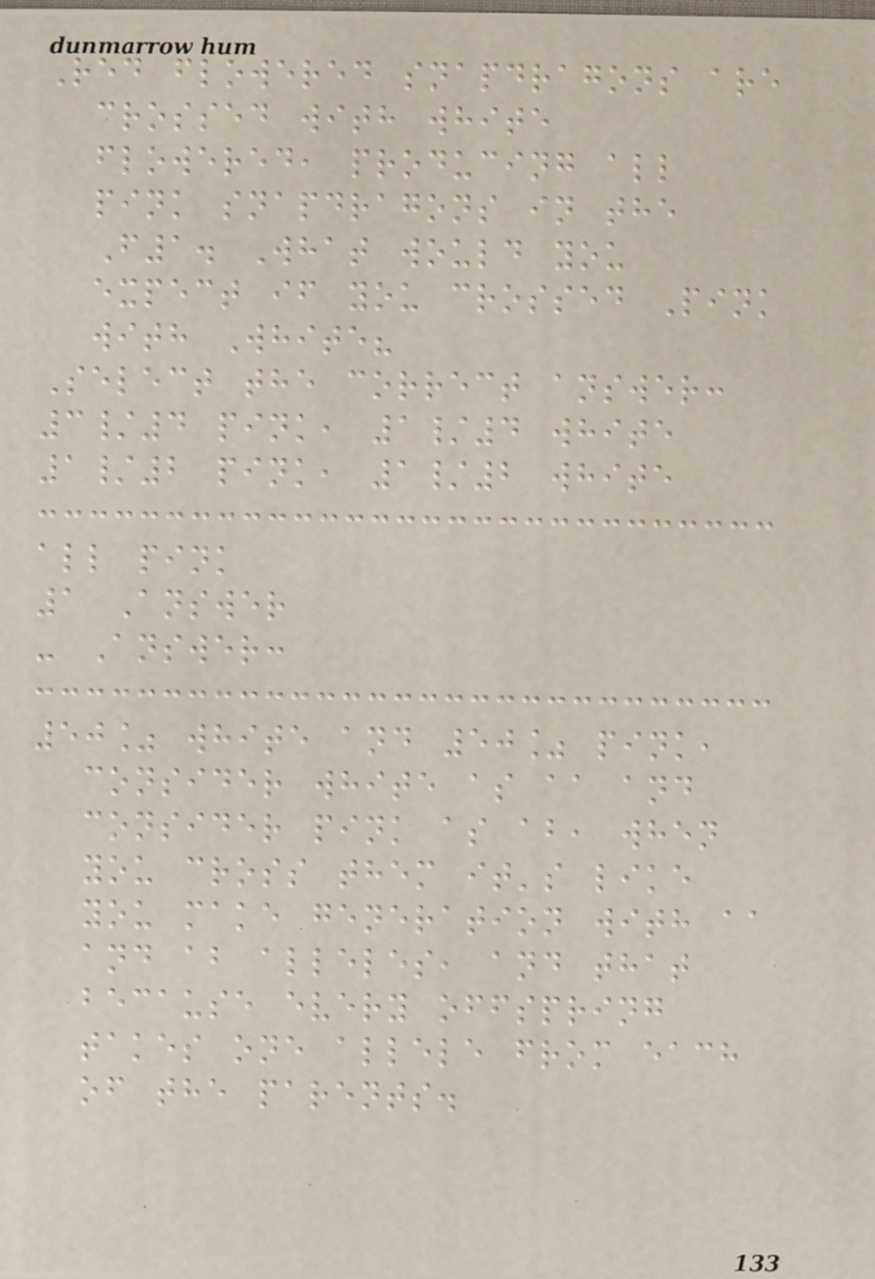Red flowered snapdragons are
crossed with white
flowered, producing all
pink snapdragons in the
F1. What would you
expect if you crossed Pink
with White?
Select the correct answer:
3/4 pink, 1/4 white
1/2 pink, 1/2 white
all pink
1 Answer
- Answer:
50% white and 50% pink,
consider white as aa and
consider pink as ab, when
you cross them it's like
you make generation with aa
and ab alleles, and that
because every offspring
takes one allele from each
of the parents.
